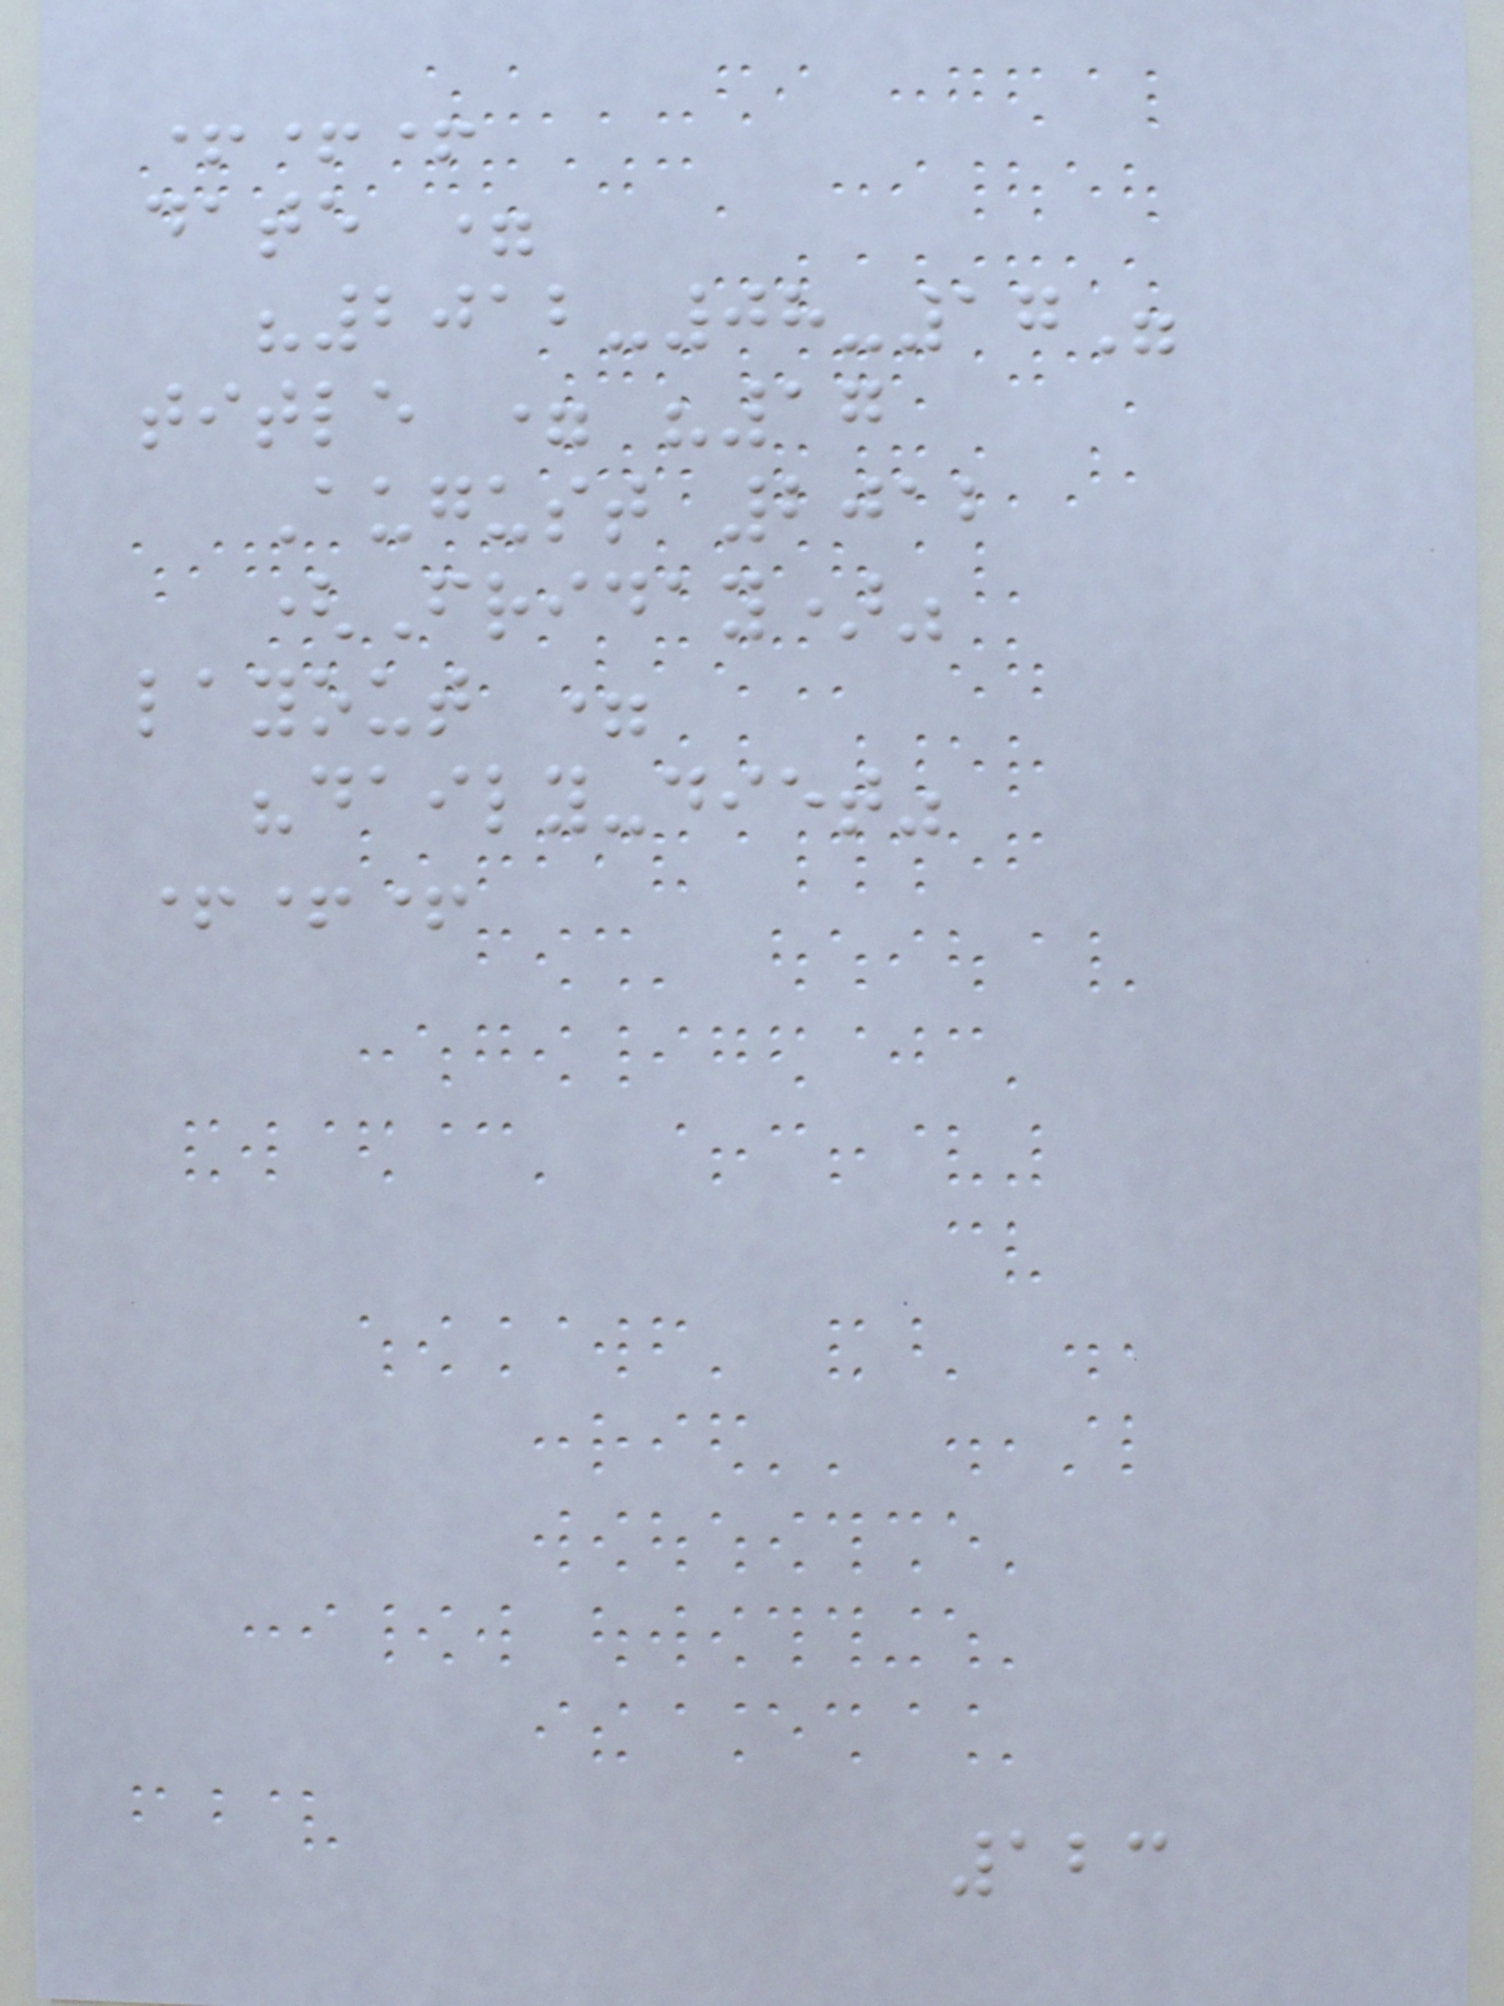+++
date =
"2012-08-17"
title = "17
August 2012
(Friday)"
layout =
"daily-diet"
+++
123
